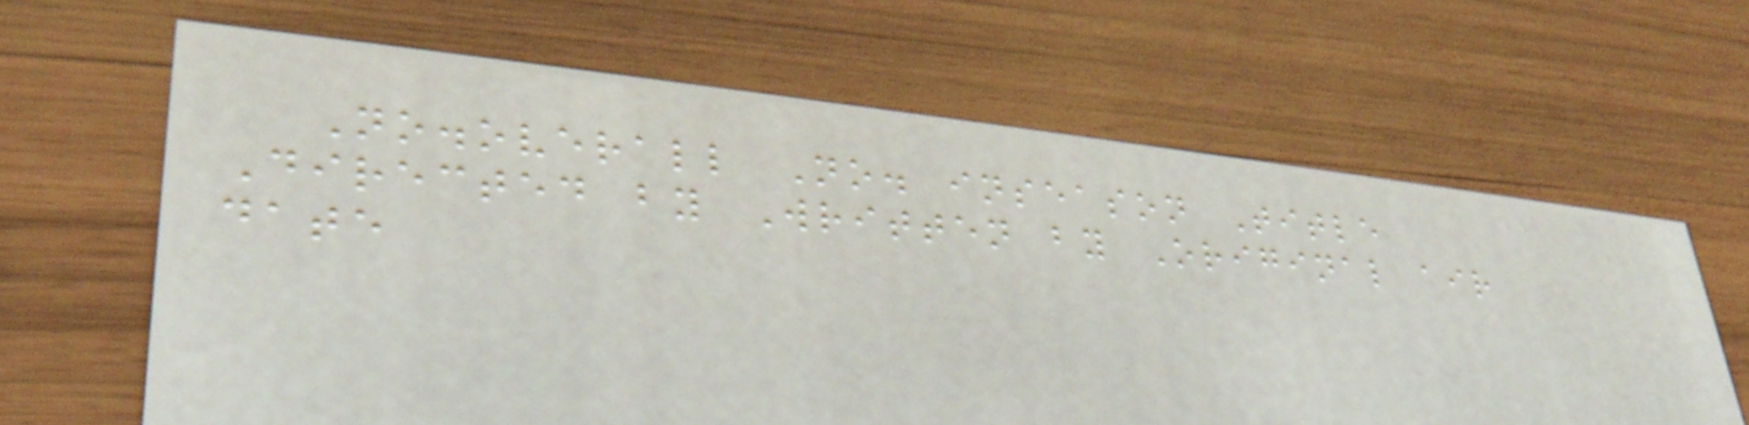No.overall No. inseason Title
Directed by Written by Original air
date
